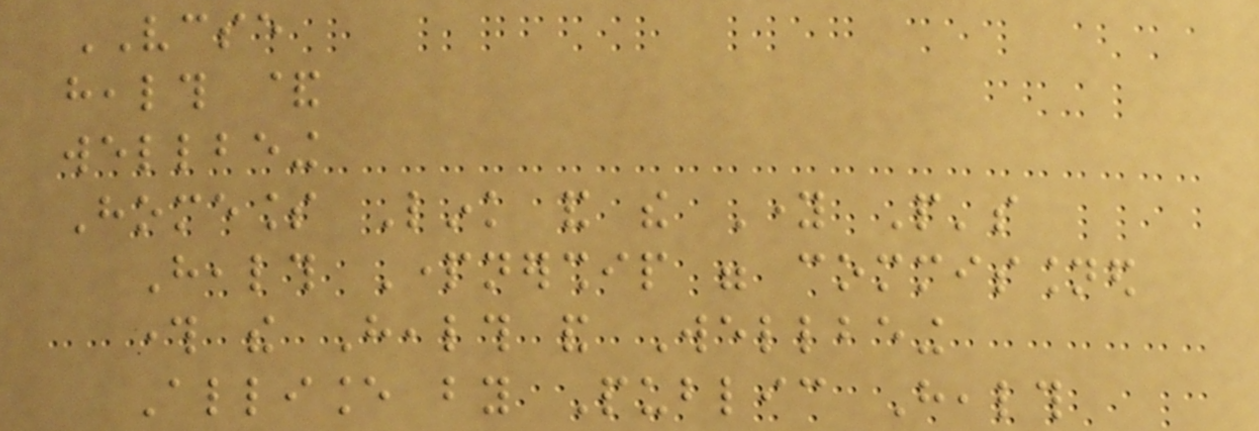VCSE
health &
wellbeing
Homeless Link and the Young People's
Health Partnership were commissioned
through the Health and Wellbeing
Alliance by Public Health
